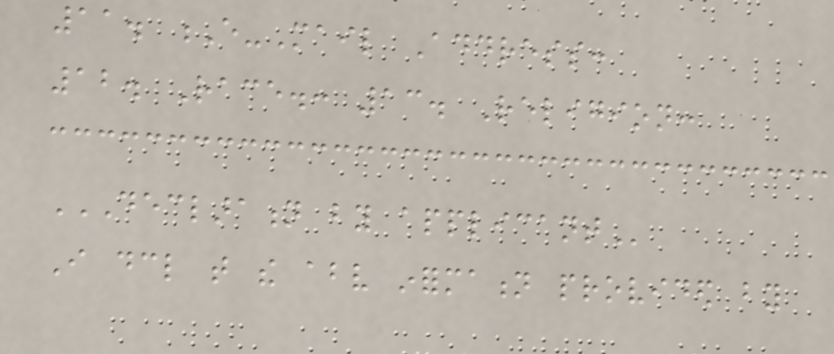11. E-Mail Address:
12. Race.: 13. Religion:
DECLARATION BY APPLICANT
I declare that the above information provided by
